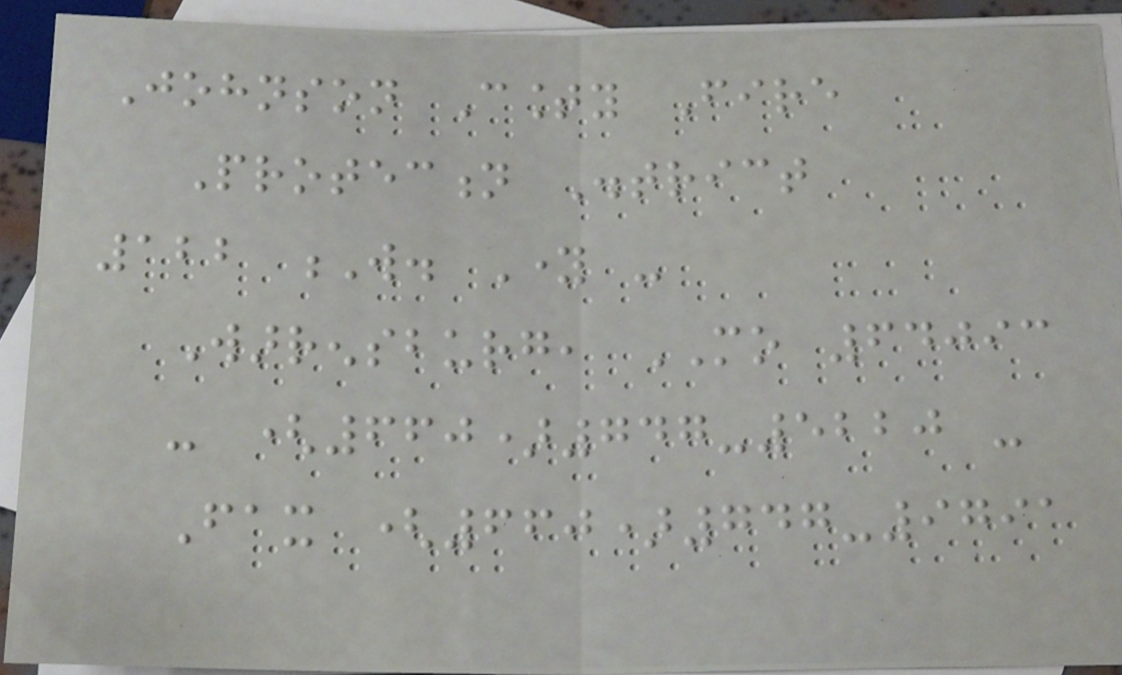Johnson County Fire
Protection District
122 W. Young -
Warrensburg, MO 64093
- (660)747-5220 -
Fax (660)747-9791
